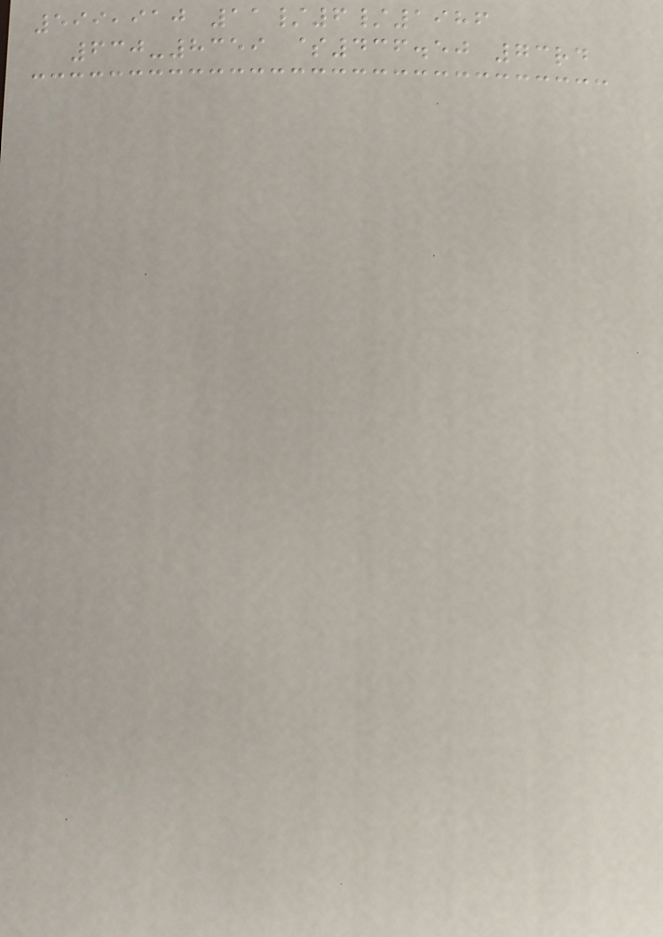599,910 11/6/1986
630-8359 $436.50 73rd
